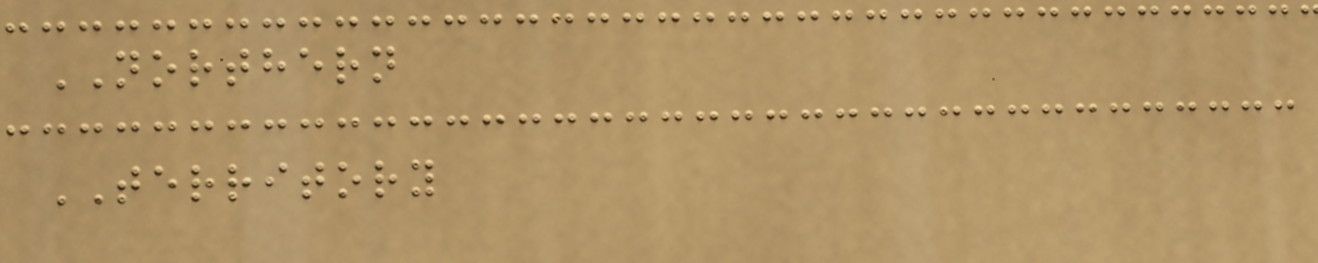NORTHERN
TERRITORY
